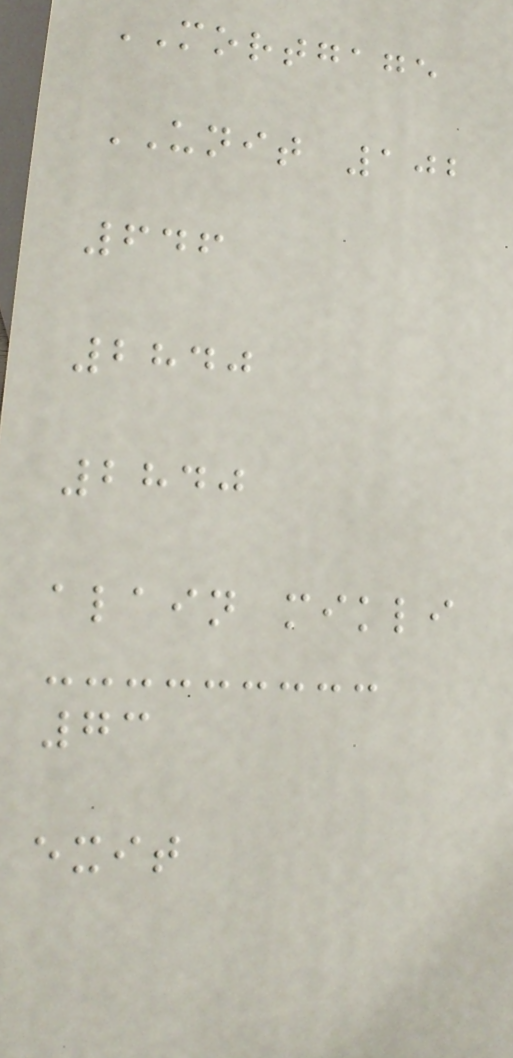MORTGAGE
UNIT 102
646
2840
2840
alain mikli
73
exit
